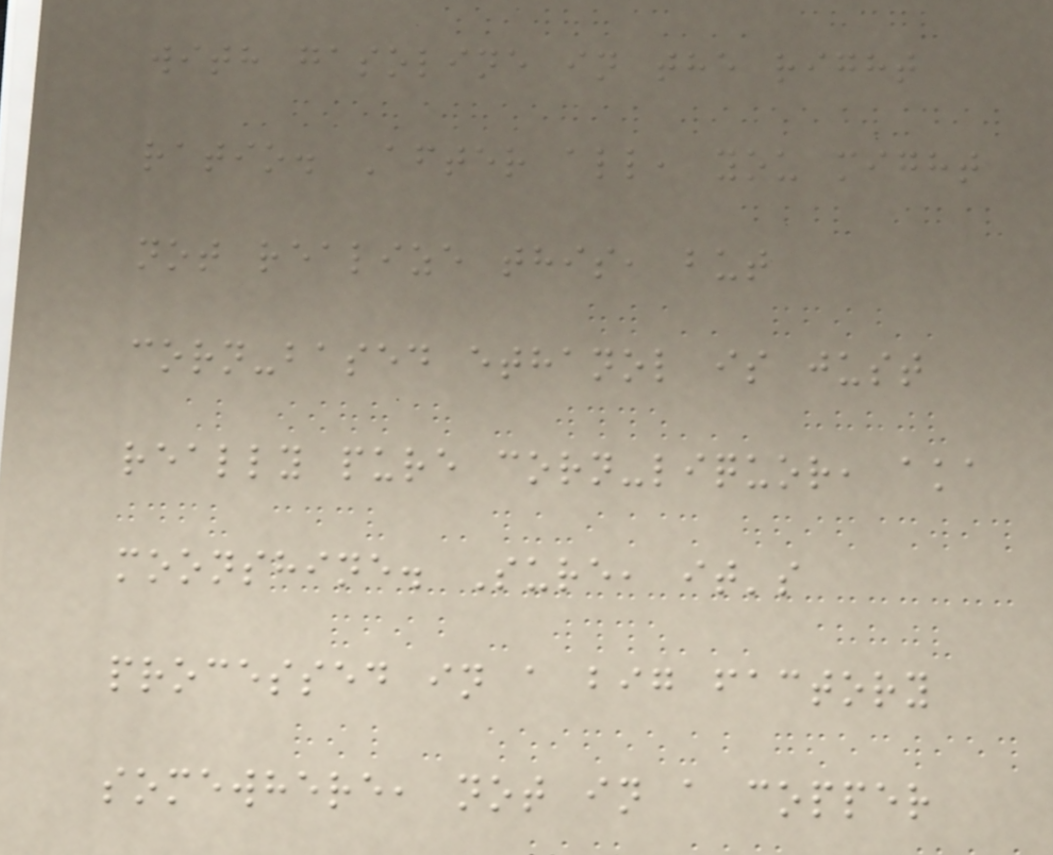with gasoline in the right
ratio. After all, you might
not realize this, but
corn-based ethanol is just
really pure corn-liquor, aka
moonshine. Sure, it's
processed in a big factory
somewhere, not in a copper
